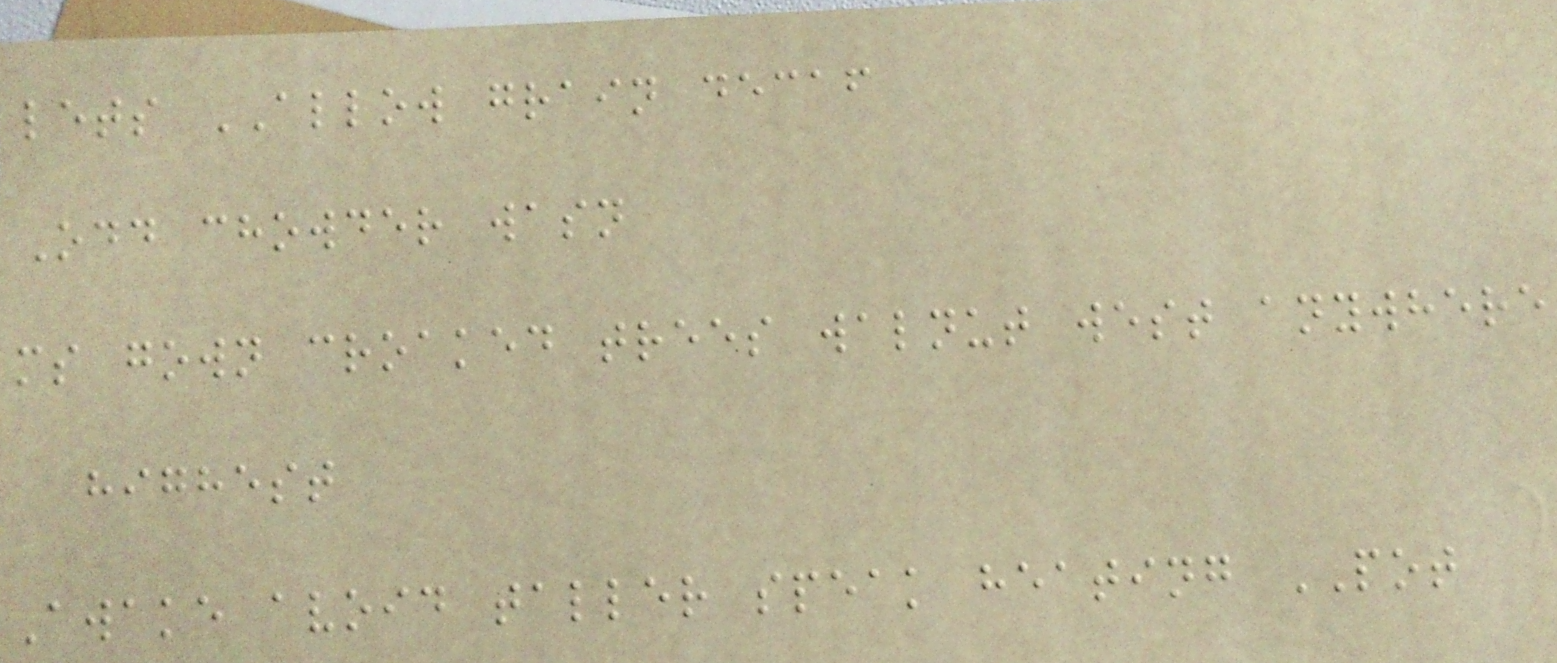lets ALLOW grain decaf
Odd chowder wasn
ms gown croaked trees walnut west anywhere
highest
Awake avoid taller speak heating POT
